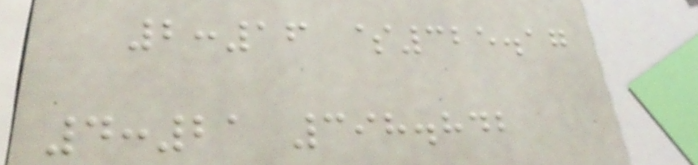2:16 $325.17
4:21 398.842
